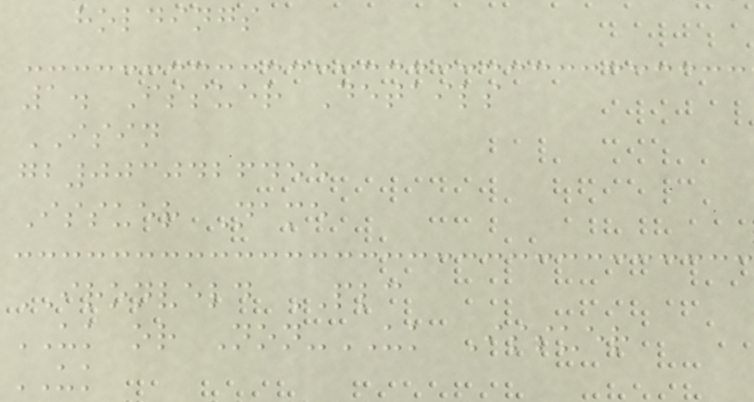holdings
1. Issuer Details
ISIN
gb0030426455
Issuer Name
IRONVELD PLC
UK or Non-UK Issuer
UK
